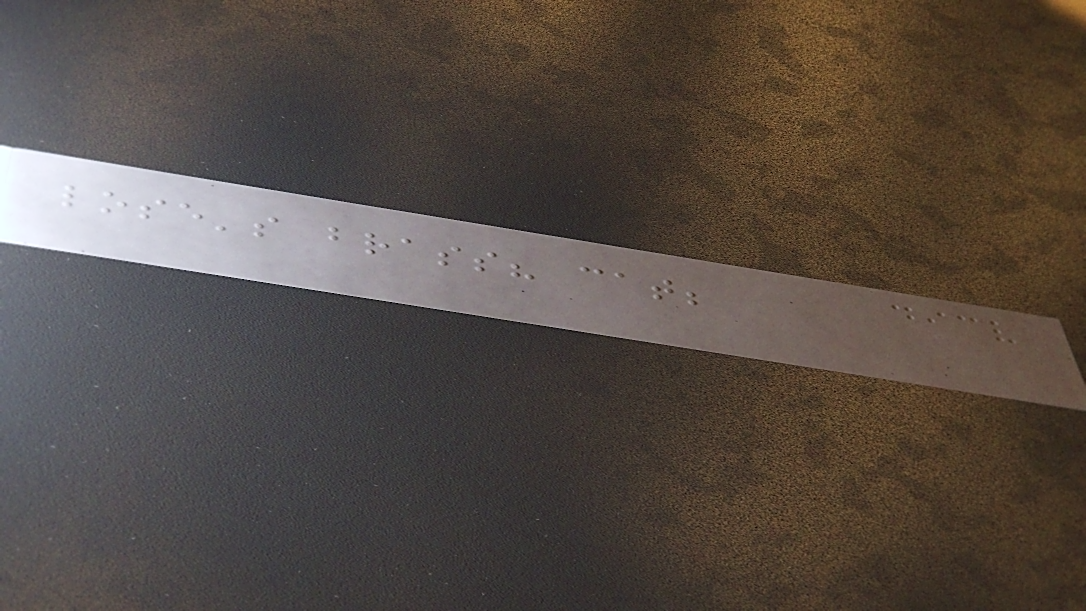lose's brass? cat;
